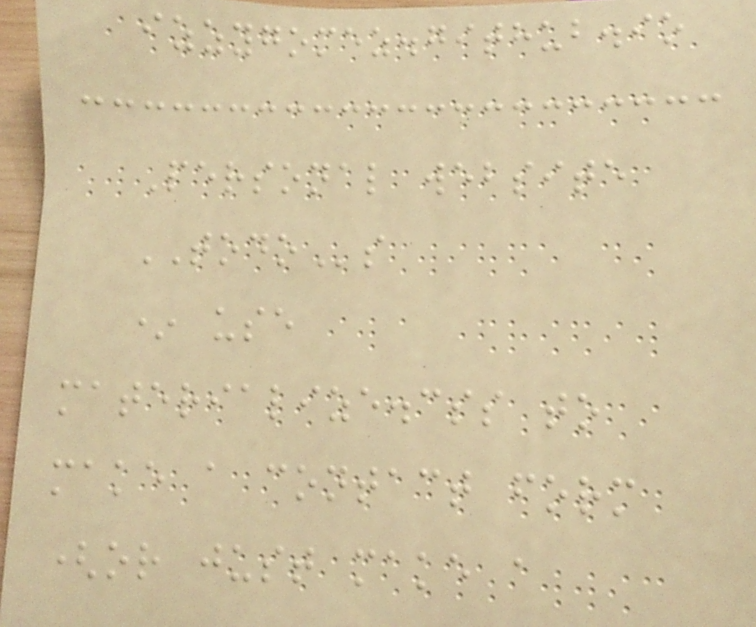izzygomez.github.io
Personal website
TODOs
* use
materialize.css to
make a contact form
(or just make a
